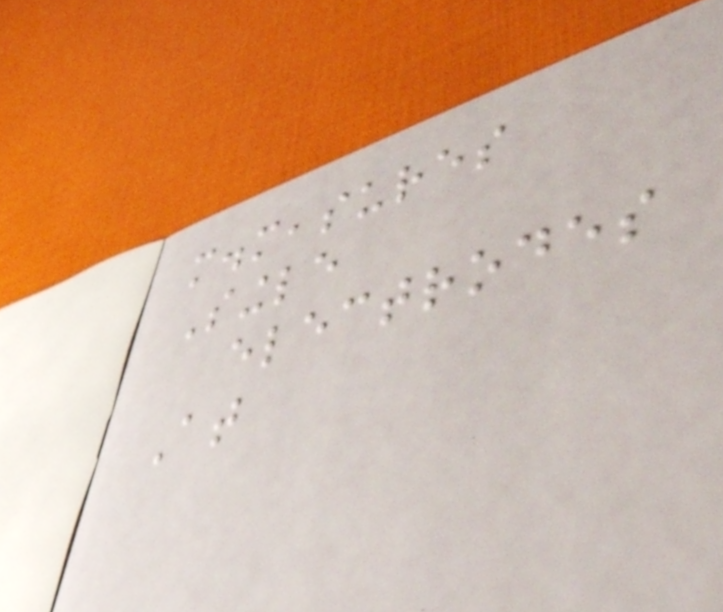m.measures
Single
electrodes
At
